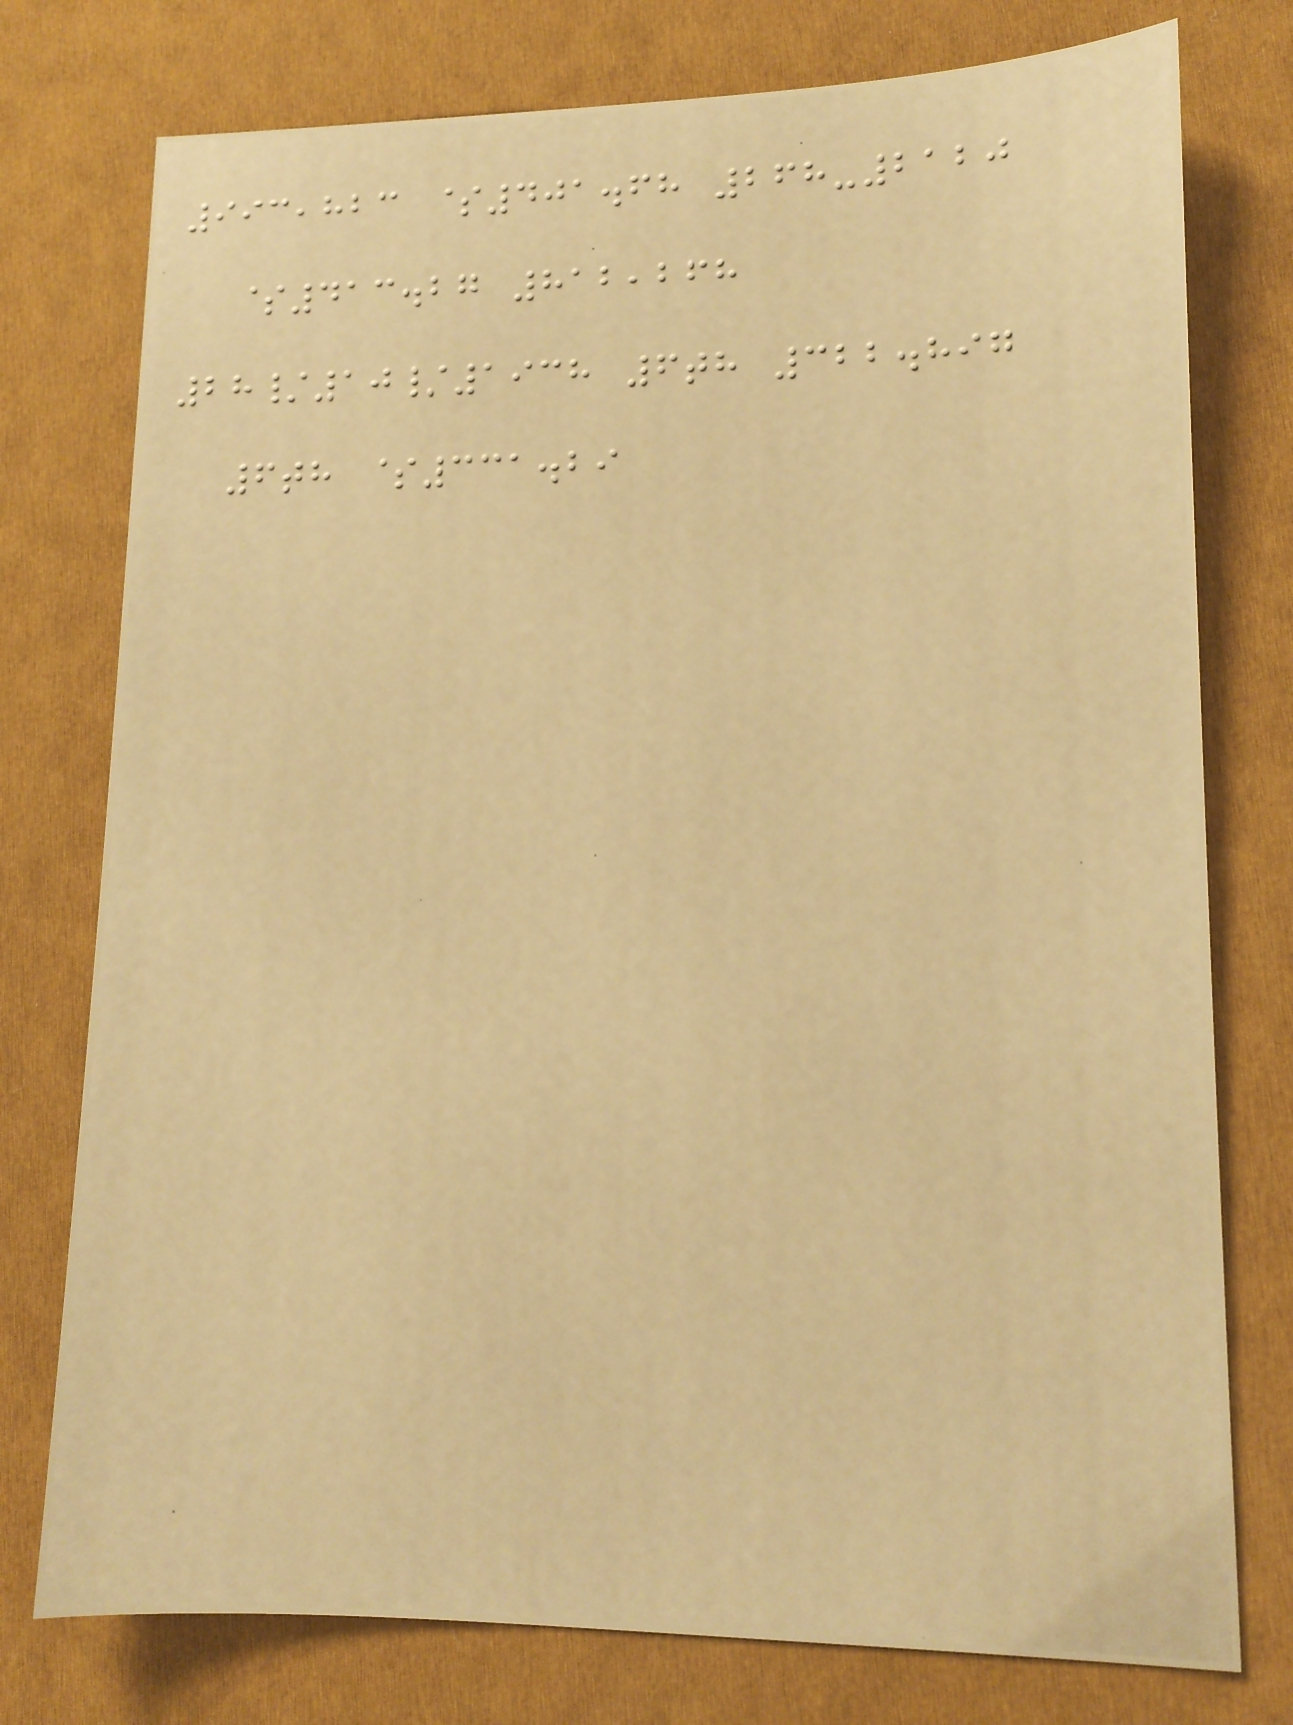993,823 $401.68 268-2120
$413.27 812,268
28/10/1938 6th 322.897
6th $331.29
